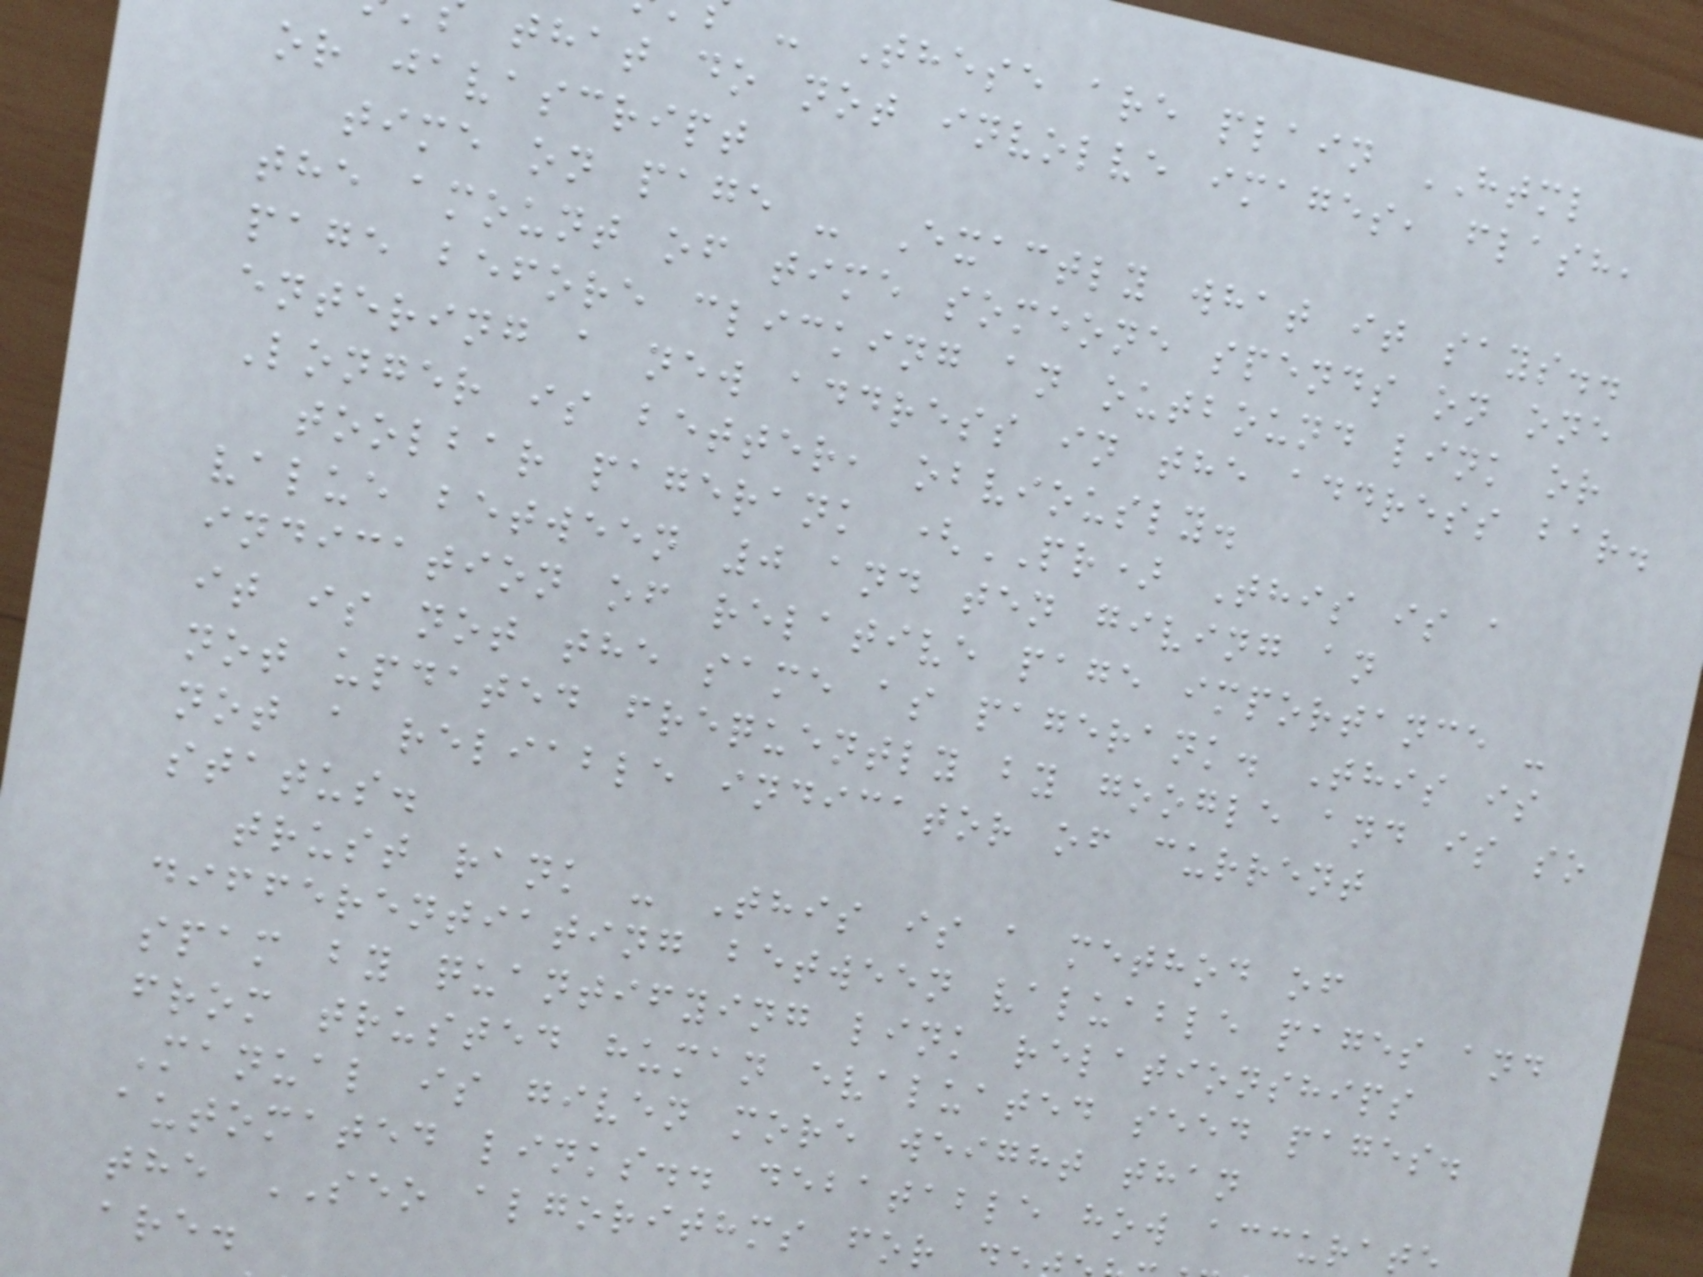- These are plain HTML
that do not involve images, flash,
or javascript
time on page - Exactly what it says..
the amount of time someone spends on one
page before clicking an outbound link or
entering a new address in the address bar.
Longer is better, obviously.
toolbar pagerank (PR) This is a
value between 0 and ten giving an
indication of relative page importance -
it is not the same as pagerank. This is
not updated frequently by google and is so
not a reliable indicator of current
status.
trust rank - This is a method of
differentiating between valuable pages and
spam by quantifying link relationships
from trusted human evaluated seed pages.
Manual is given more weight than
automated links.. debatable how accurat
the SEO algorithms for
are.
